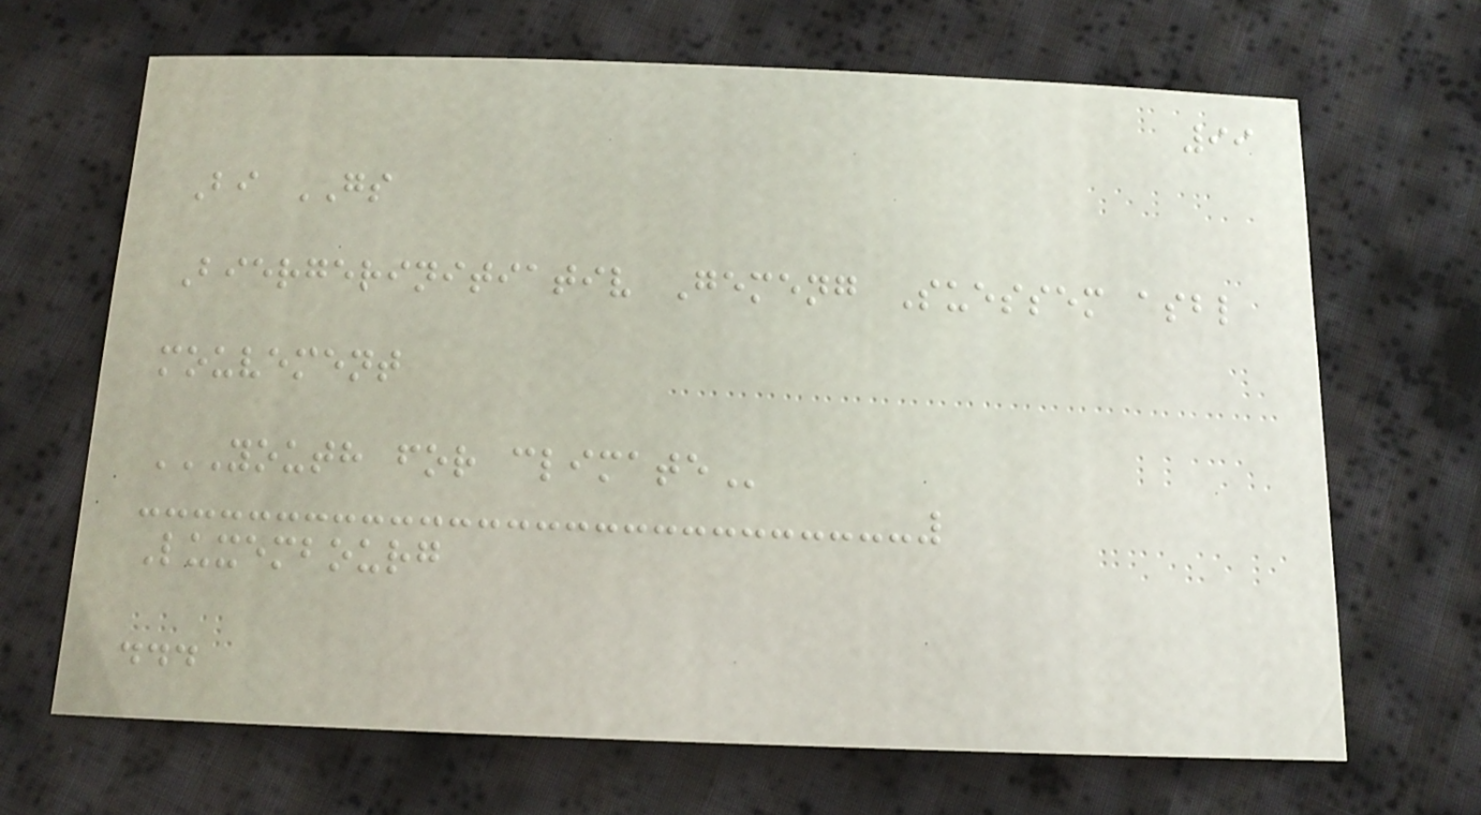99
Bi GS
Biergerinitiativ Gemeng Suessem asbl
mouvement
YOUTH FOR CLIMATE
Luxembourg
...
